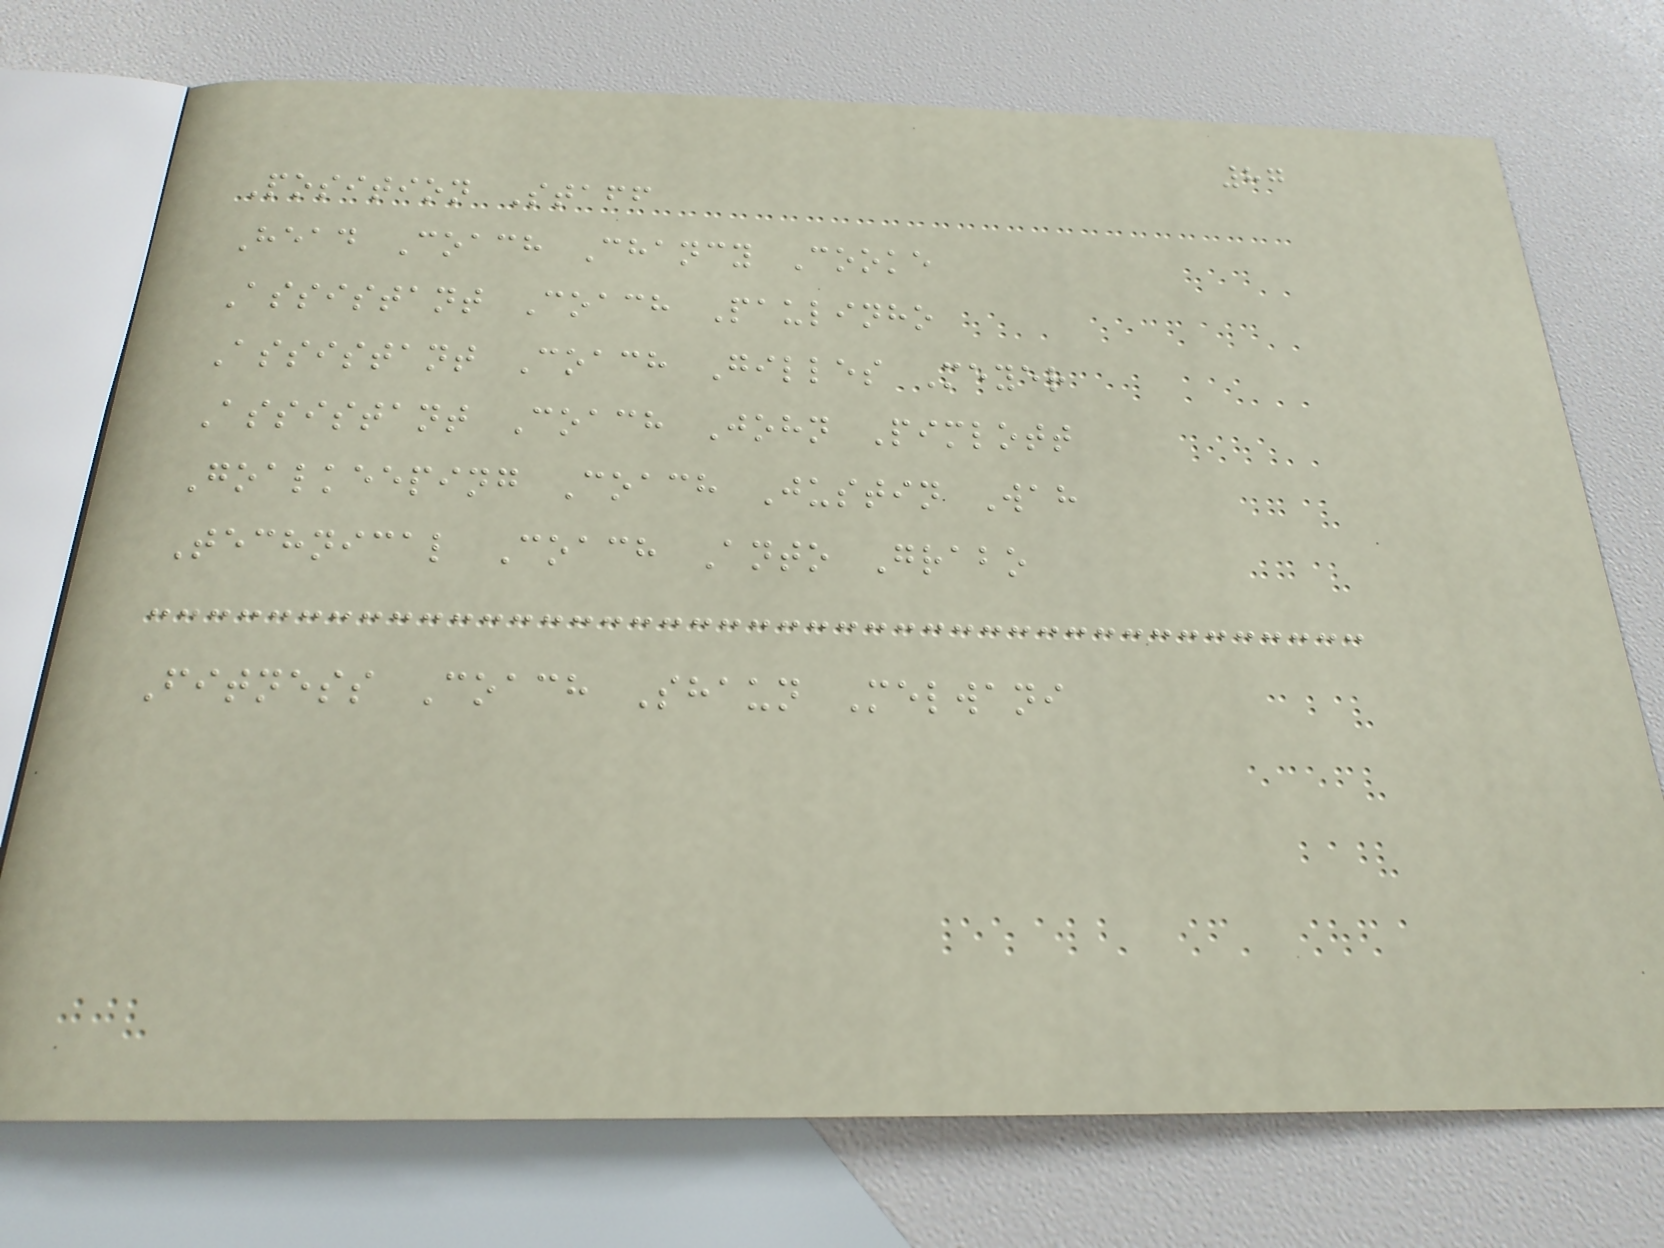87
Position Staff
Head Coach Chancy Cooke
Assistant Coach Paulinho
Assistant Coach Gilles Meyer
Assistant Coach John Pimlott
Goalkeeping Coach Justin Wah
Technical Coach Anto Grabo
Fitness Coach Shaun Melwani
